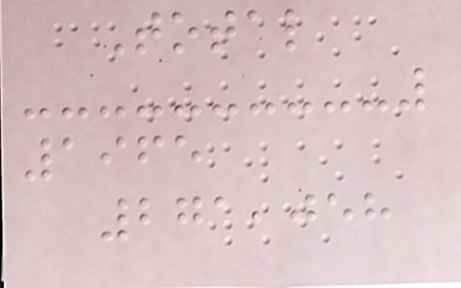Total
1965
271,058
